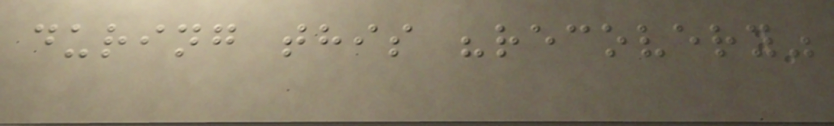during this "recovery"
